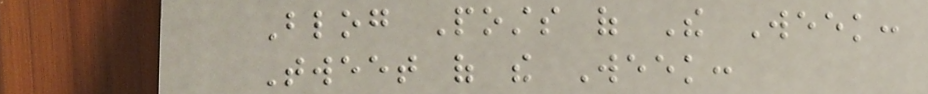Blog Posts of The Week:
Tweet of the Week:
